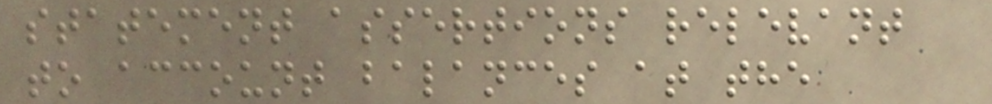statement assertions relevant
to account balances at the
